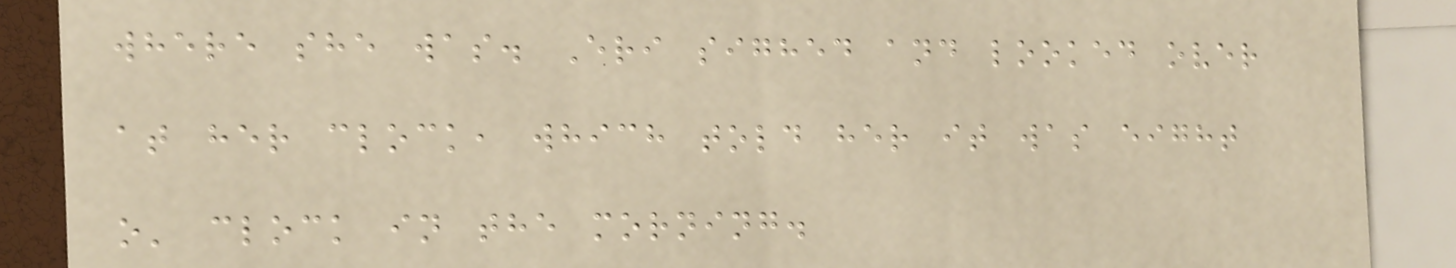where she was. Eri sighed and looked over
at her clock, which told her it was eight
o' clock in the morning.
